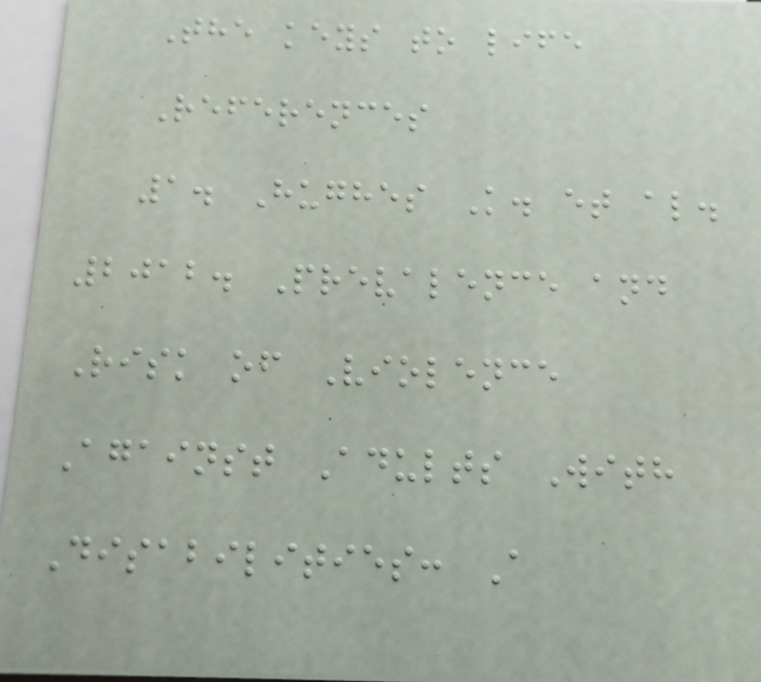The keys to life
References
1. Hughes K. et al.
2012. Prevalence and
Risk of Violence
Against Adults With
Disabilities: A
